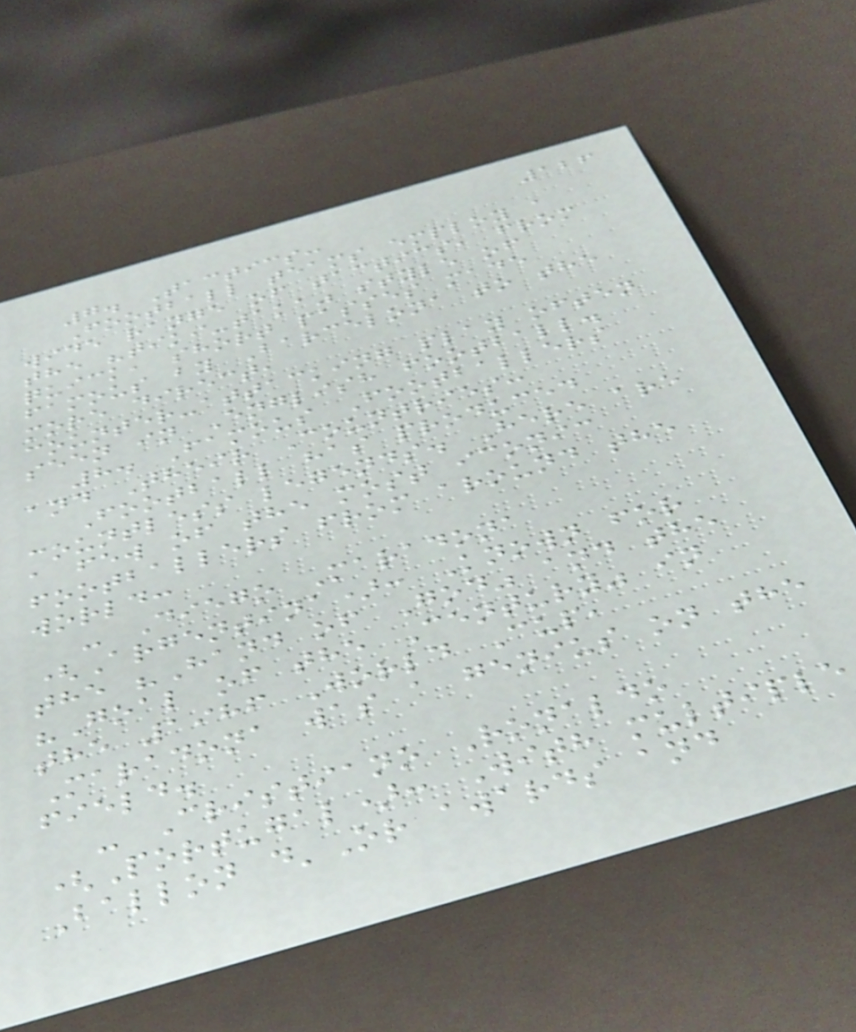126
7. Tactics:
Football teams employ a
wide range of tactics, from
the "tiki-taka" style of
quick, short passes made
famous by Barcelona to the
more direct,
counter-attacking play often
seen in English football.
8. Famous Footballers
and Their Countries:
Football has produced
countless legends. Here are
a few of the most iconic
footballers from around the
world:
- Diego Maradona
(Argentina): Known for
the "Hand of God" and the
"Goal of the Century" in
the 1986 World Cup,
Maradona was a genius on the
field.
- Cristiano Ronaldo
(Portugal): With multiple
Ballon d'Or awards and
